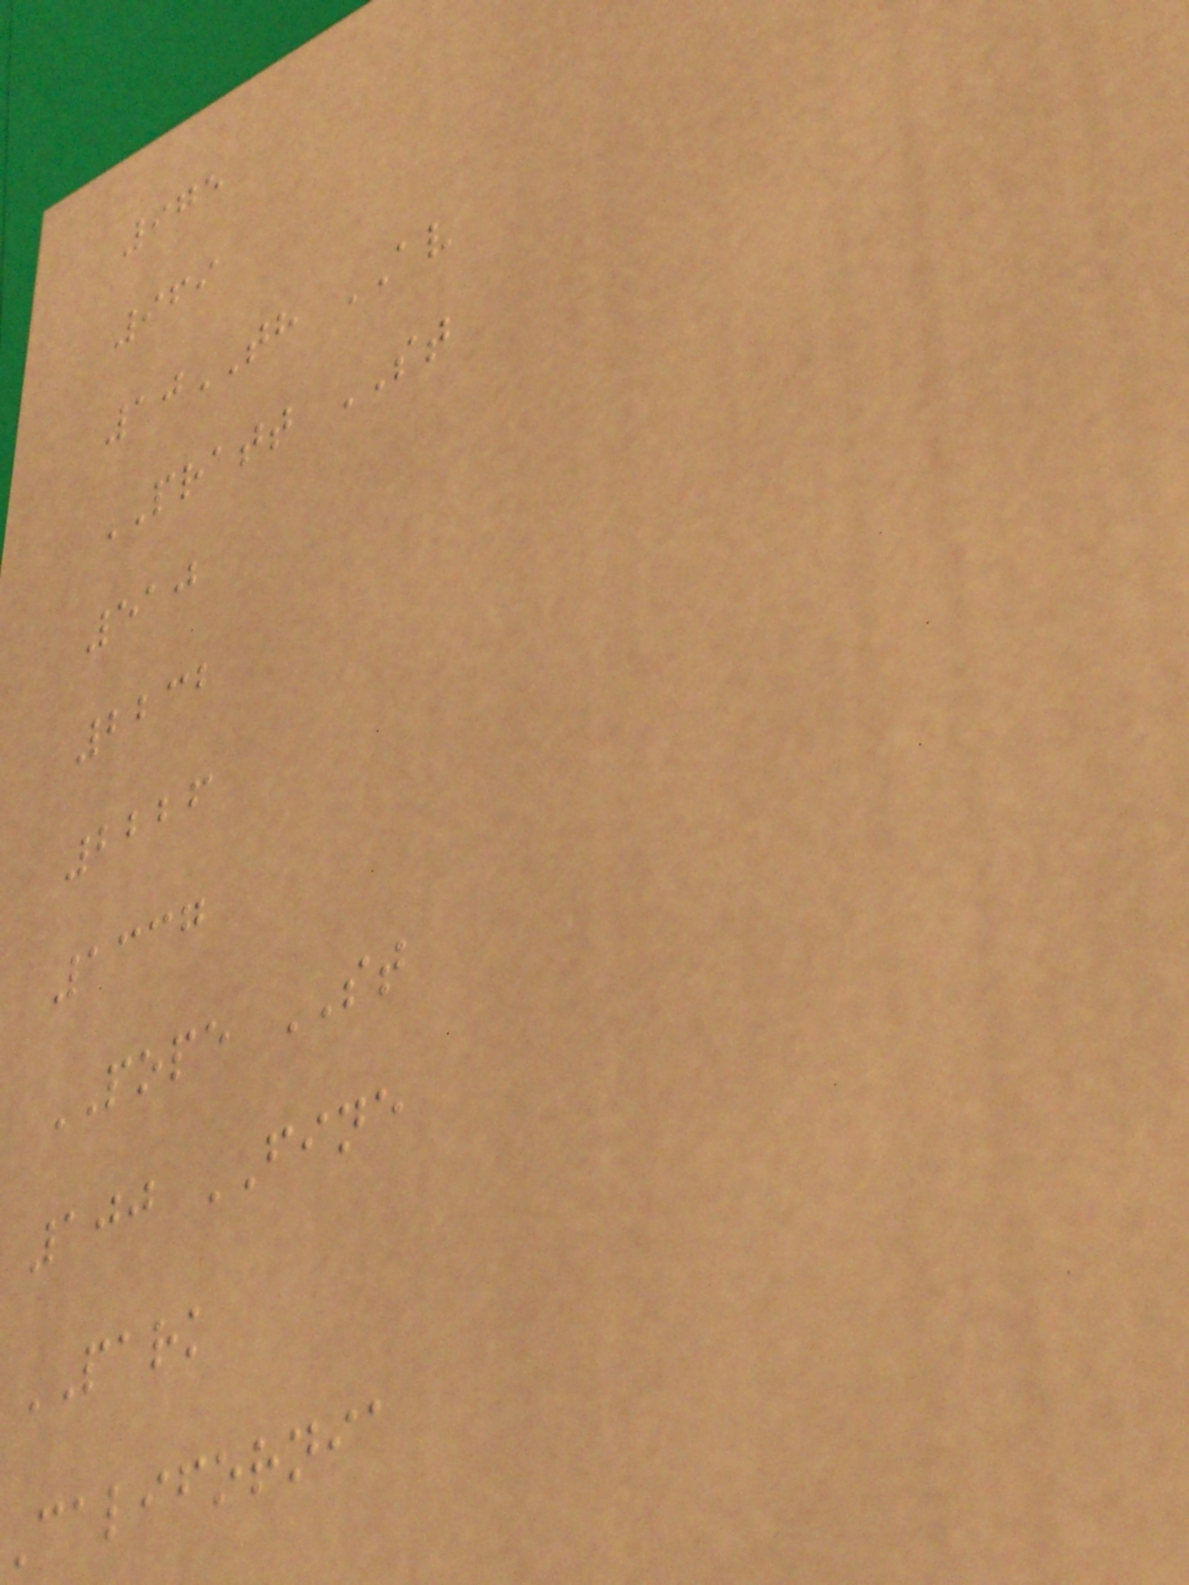975
969
10TH AV
PRATT ST
510
2232
2226
1337
POPE ST
100 FINE
PARK
California
